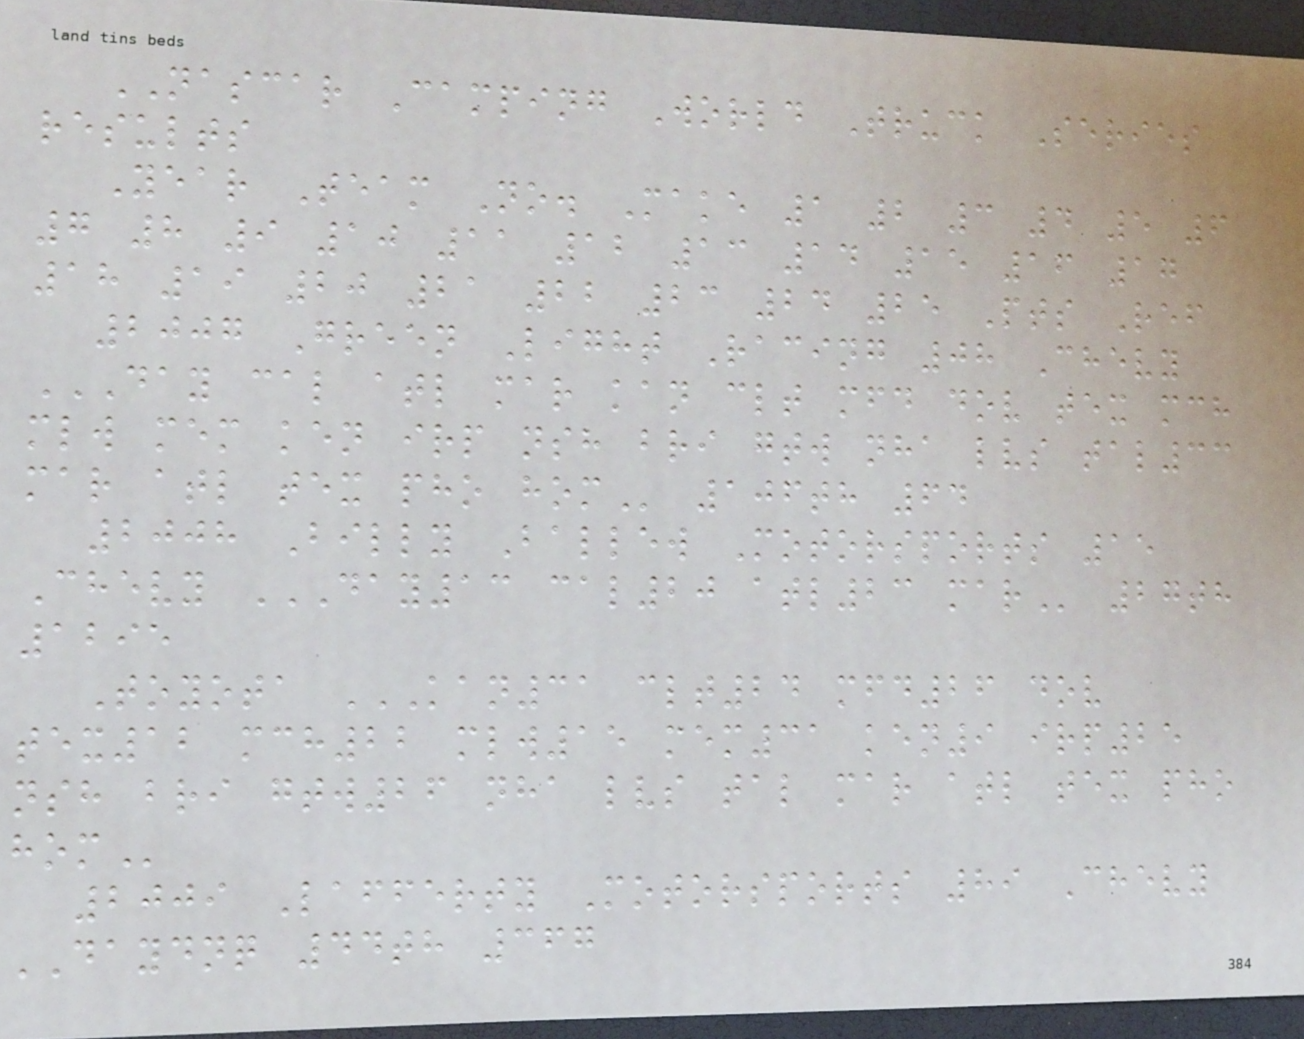NASCAR Camping World Truck Series
results
Year Team No. Make 1 2 3 4 5 6
7 8 9 10 11 12 13 14 15 16 17
18 19 20 21 22 23 24 25 Pts Ref
2007 Green Light Racing 08 Chevy
DAY CAL ATL MAR KAN CLT MFD DOV TEX MCH
MLW MEM KEN IRP NSH BRI GTW NHA LVS TAL33
MAR ATL TEX PHO HOM 106th 64
2008 Billy Ballew Motorsports 15
Chevy DAY13 CAL20 ATL23 MAR 27th
1295
Toyota KAN31 CLT24 MFD26 DOV
TEX12 MCH22 MLW15 MEM31 KEN9 IRP25
NSH BRI GTW26 NHA LVS TAL MAR ATL TEX PHO
HOM
2009 Lafferty Motorsports 89 Chevy
DAYDNQ 44th 367
